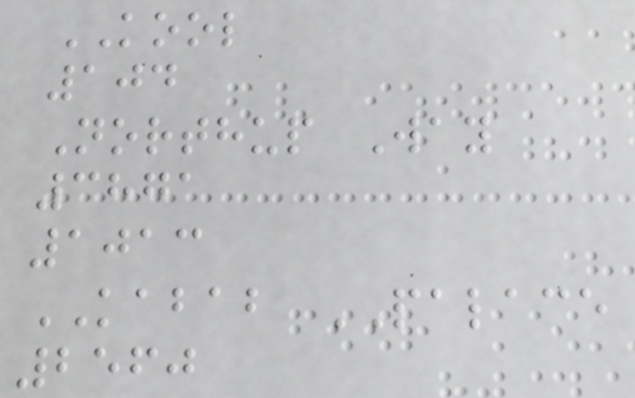KOOL
104
Northup Way
3871
1013
KABAB PALACE
2560
